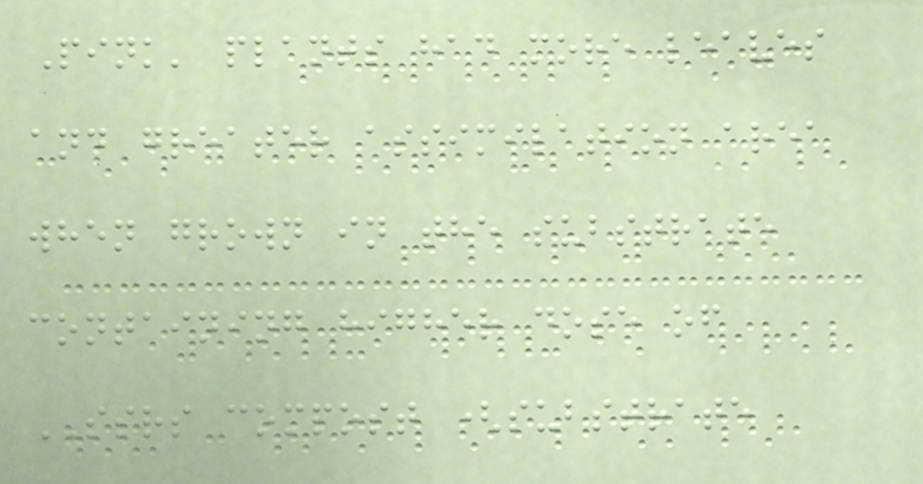Pink' plants had more leaves
and greater assimilation area
when grown in the substrate
containing higher dose of
SSRS compost (substrate
